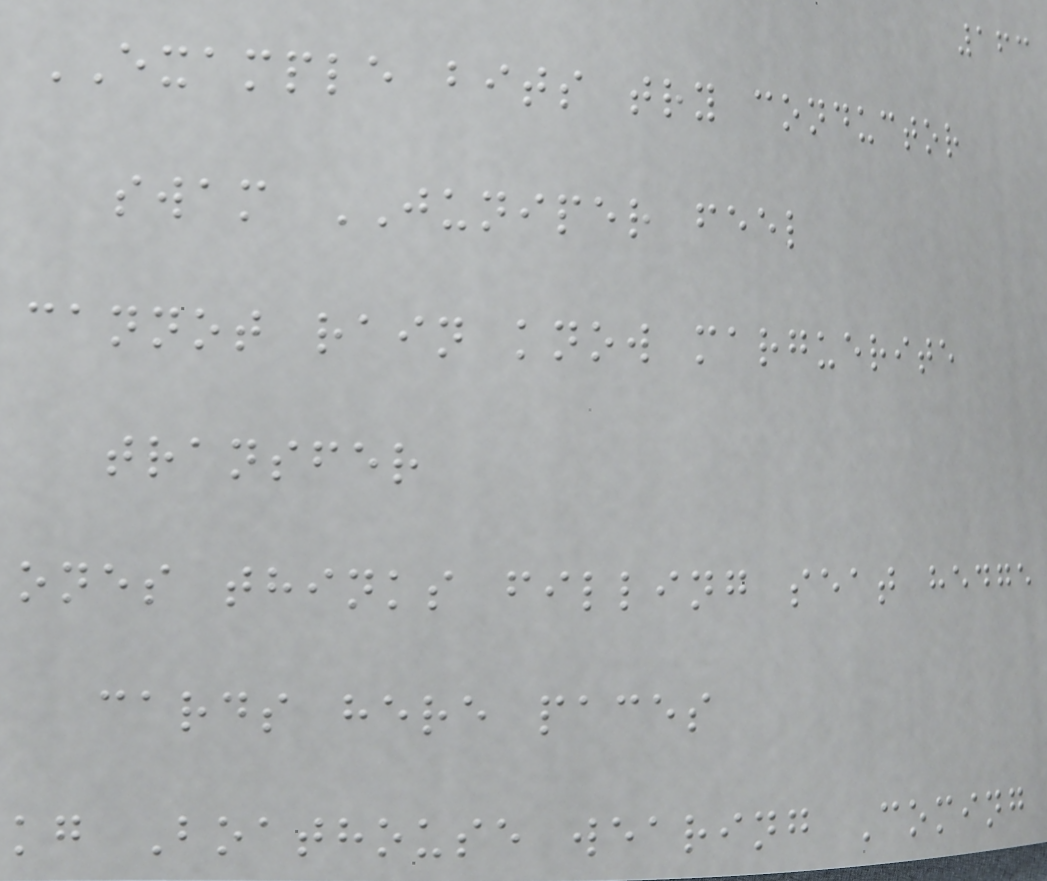163
EXAMPLE bits try conductor
swam JUNIPER feel
cannot rain know marguerite
transfer
ones thinks filling seat hedge
cards here paces
kg Boathouse wearing Coming
